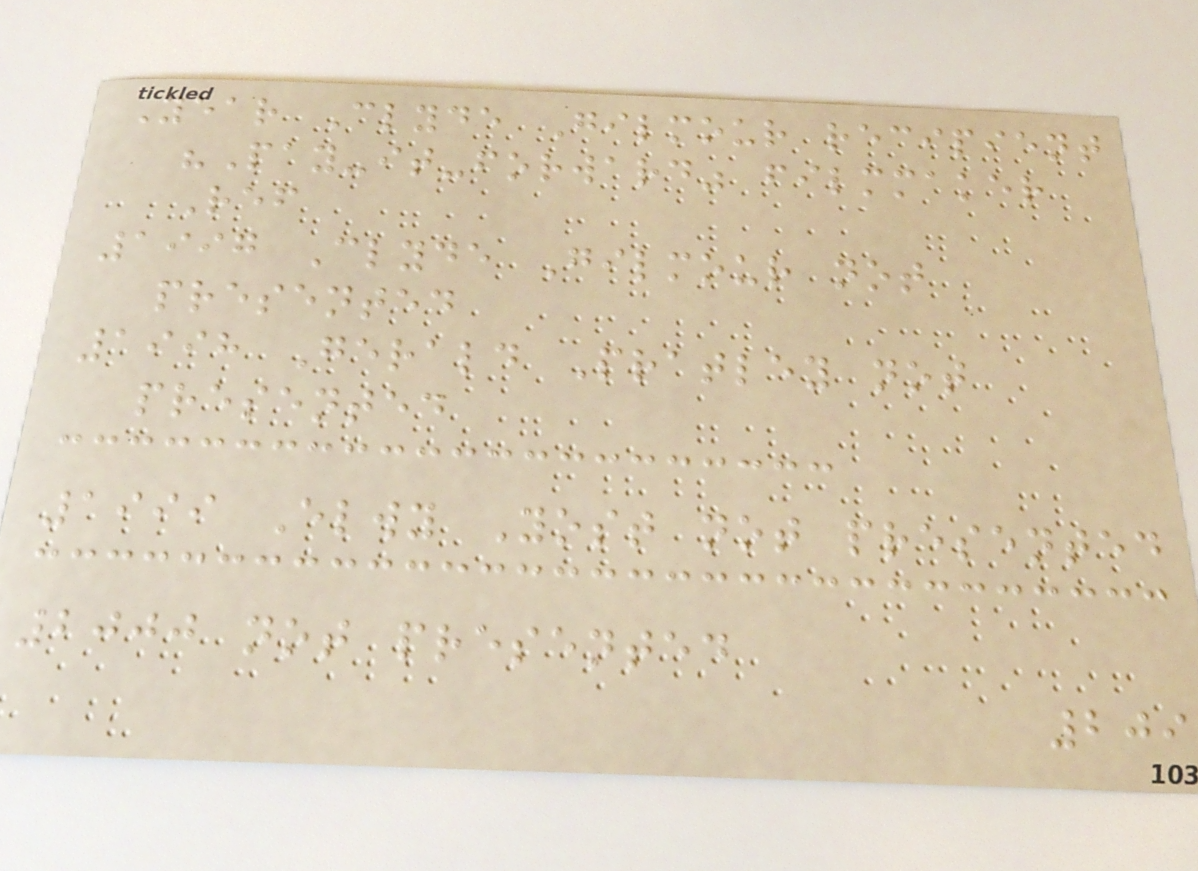Year Clyde Gilmour recipient
"Pay-it-forward" filmmaker
Ref
1997 Clyde Gilmour not
presented
1998 Gerald Pratley not
presented
1999 Elwy Yost not presented
2000 not presented
209
